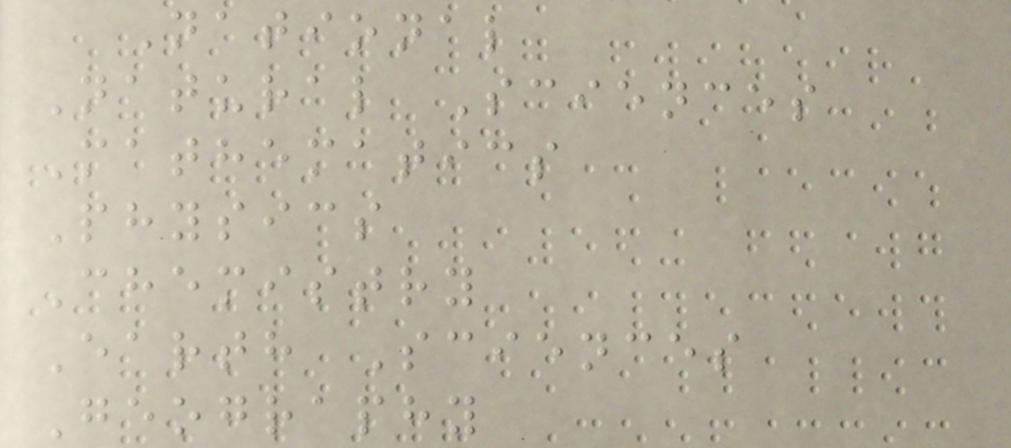National
Natural Sciences
Mathematics
Physics
Chemistry
Earth Sciences
Geography
